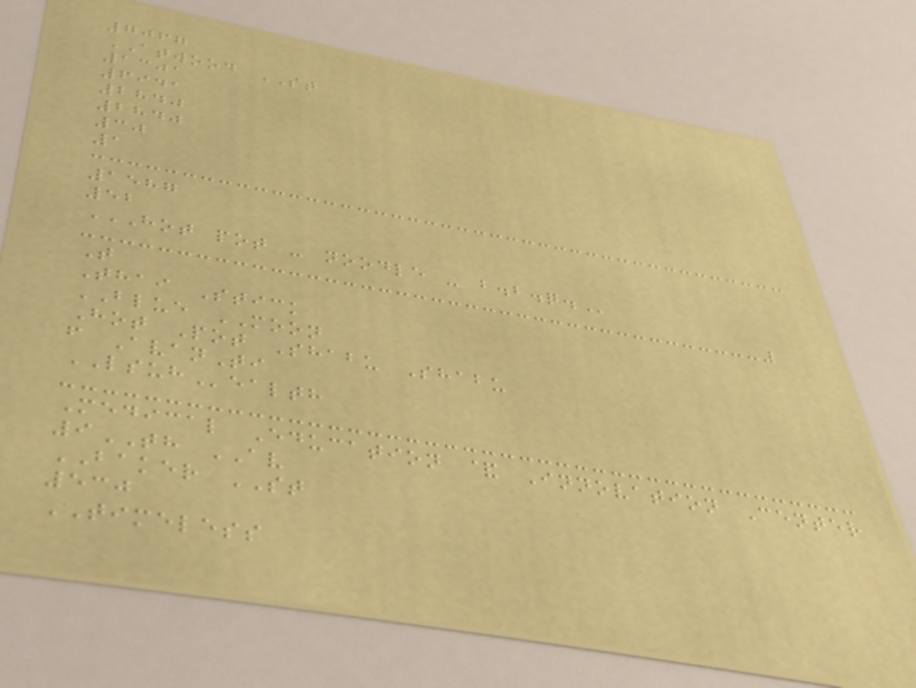7067
ATWOOD ST
1301
6941
2840
2840
30
1
1587
52
HOT POT - NOODLE - B.B.Q.
T
Thai Stick
BLUE MOON
Hot Pot Shabu Shabu
f AvanTi
LSUHealth
Medical Education & Innovation Center
9TH AV
BAKER ST
530
TIMELESS
